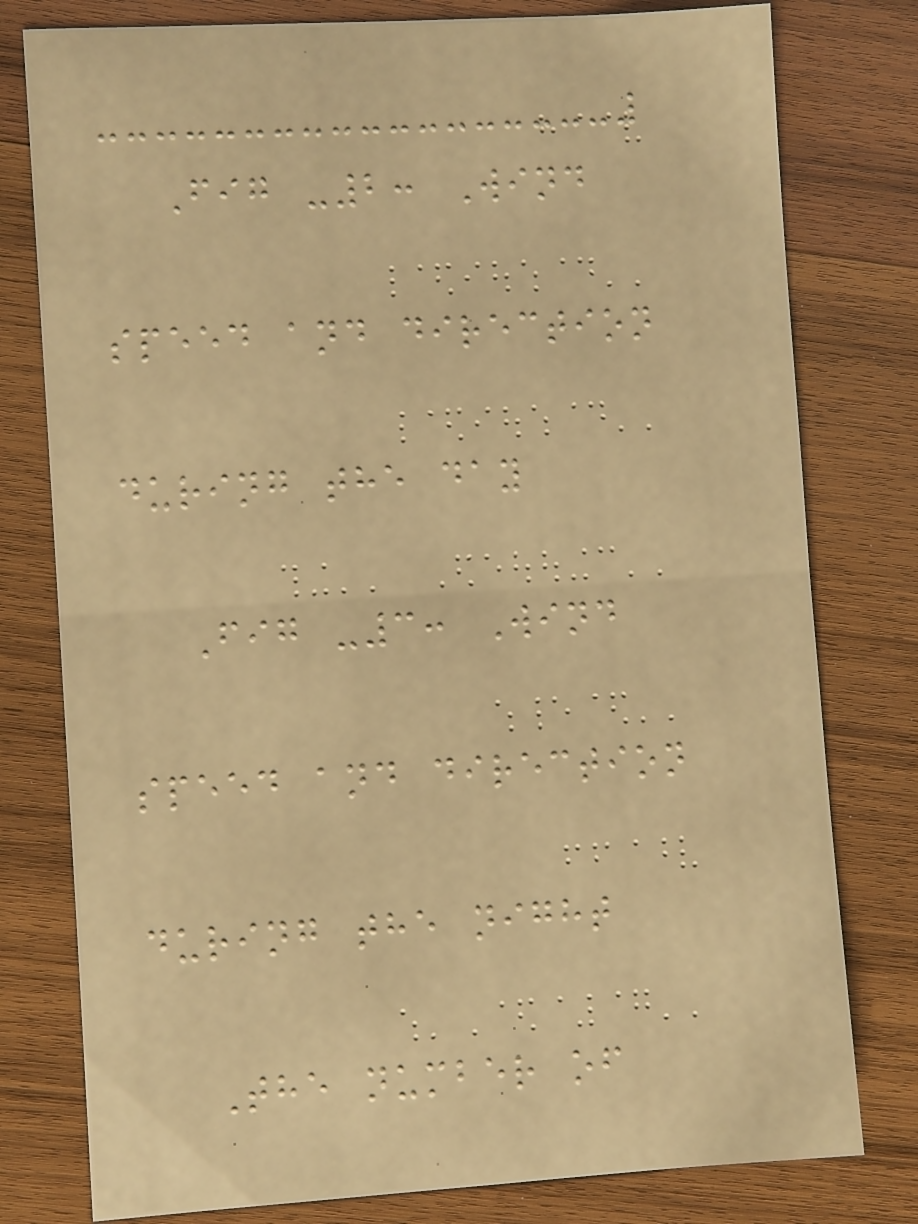Fig -2: Wind
speed and direction
during the day
Fig -3: Wind
speed and direction
during the night
The number of
